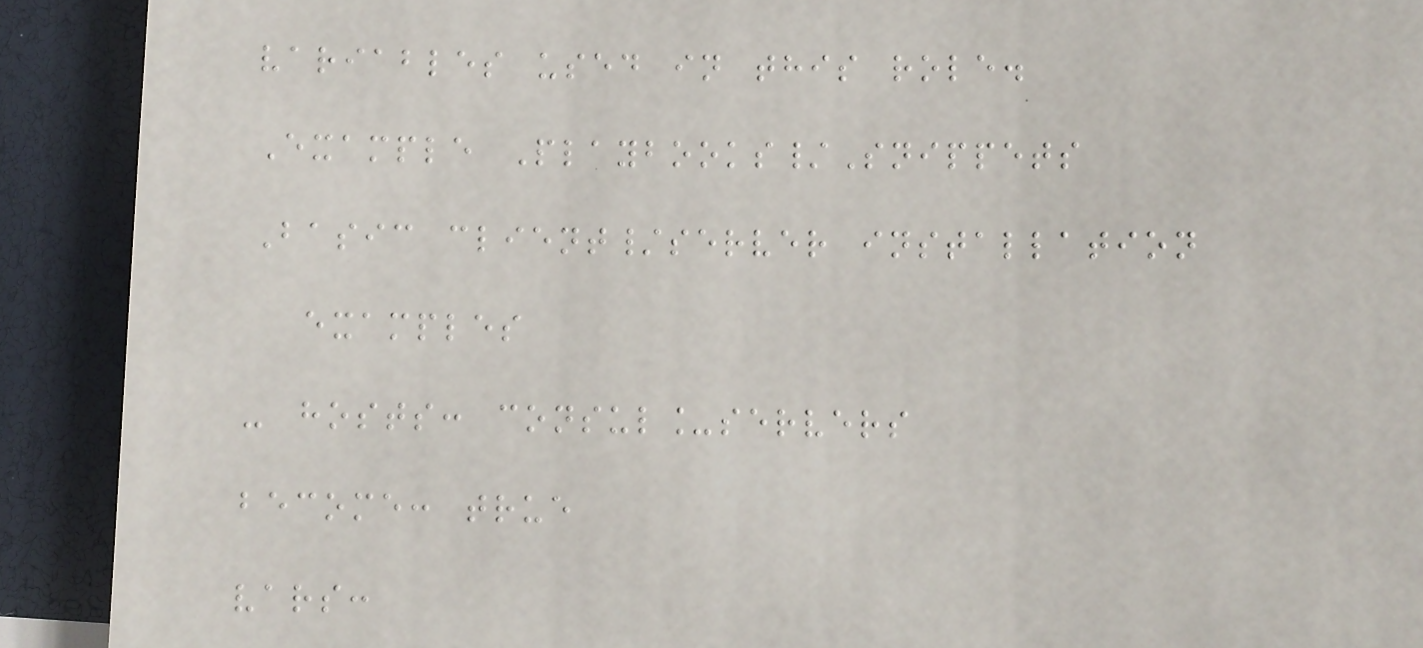variables used in this role.
Example Playbooks/Snippets
Basic client/server installation
examples
- hosts: consul_servers
become: true
vars:
